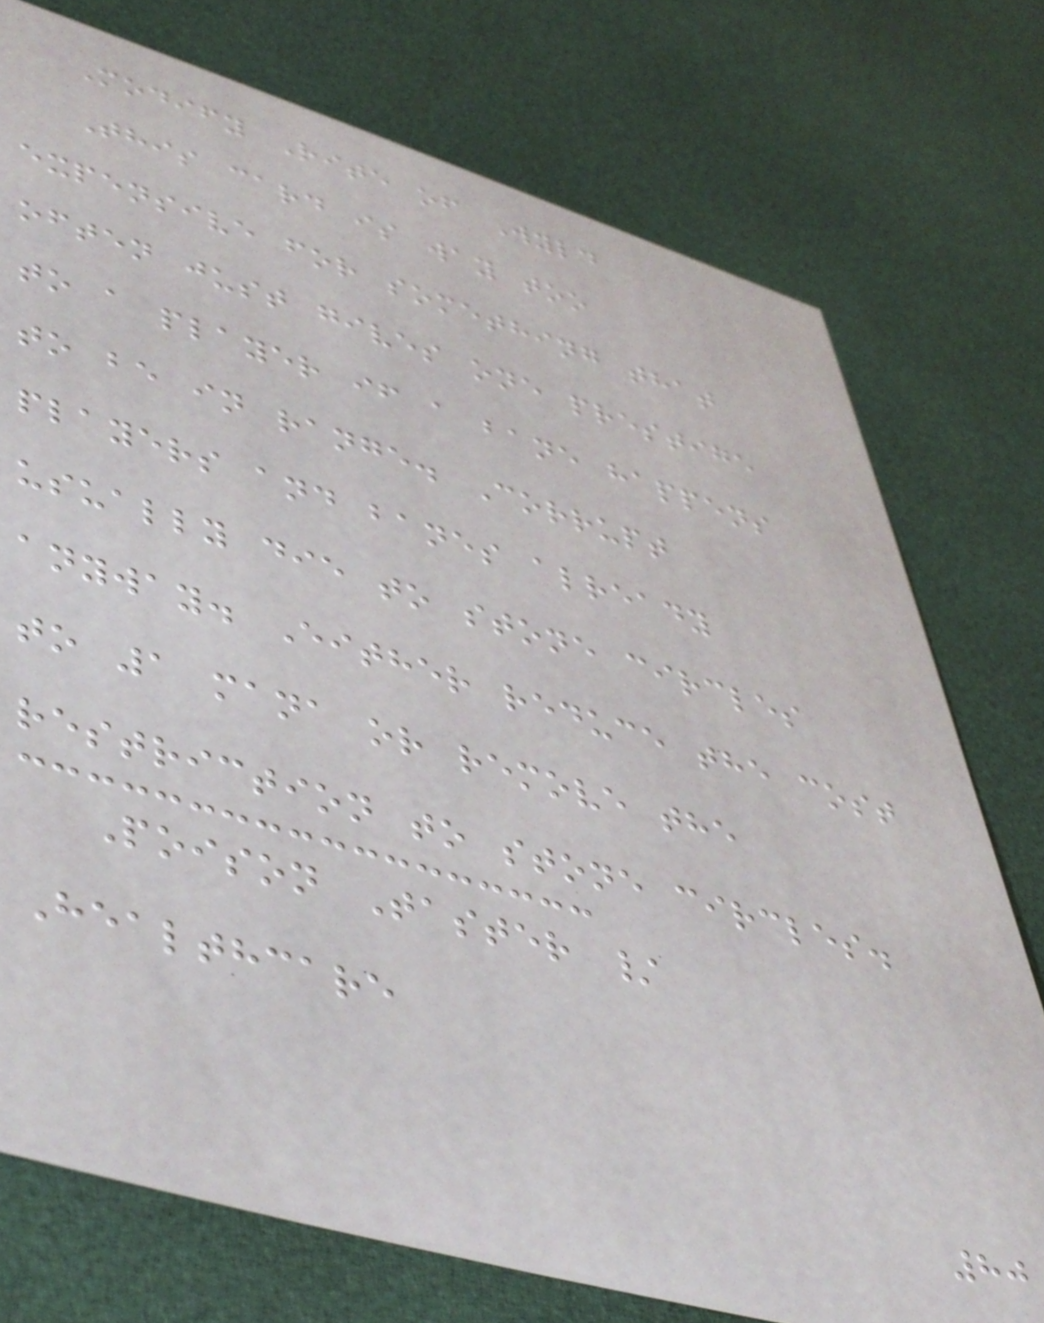Modify Rite of Wyld
This card is way too
expensive for something that
often just gives one prestige
to a player if a bane happens
to be in range. Corrupt
players and banes already
usually die to stone circles
anyway. Either reduce the cost
to 1 mana or remove the
restriction to stone circles.
Poison Taster /
Healthcare
80
